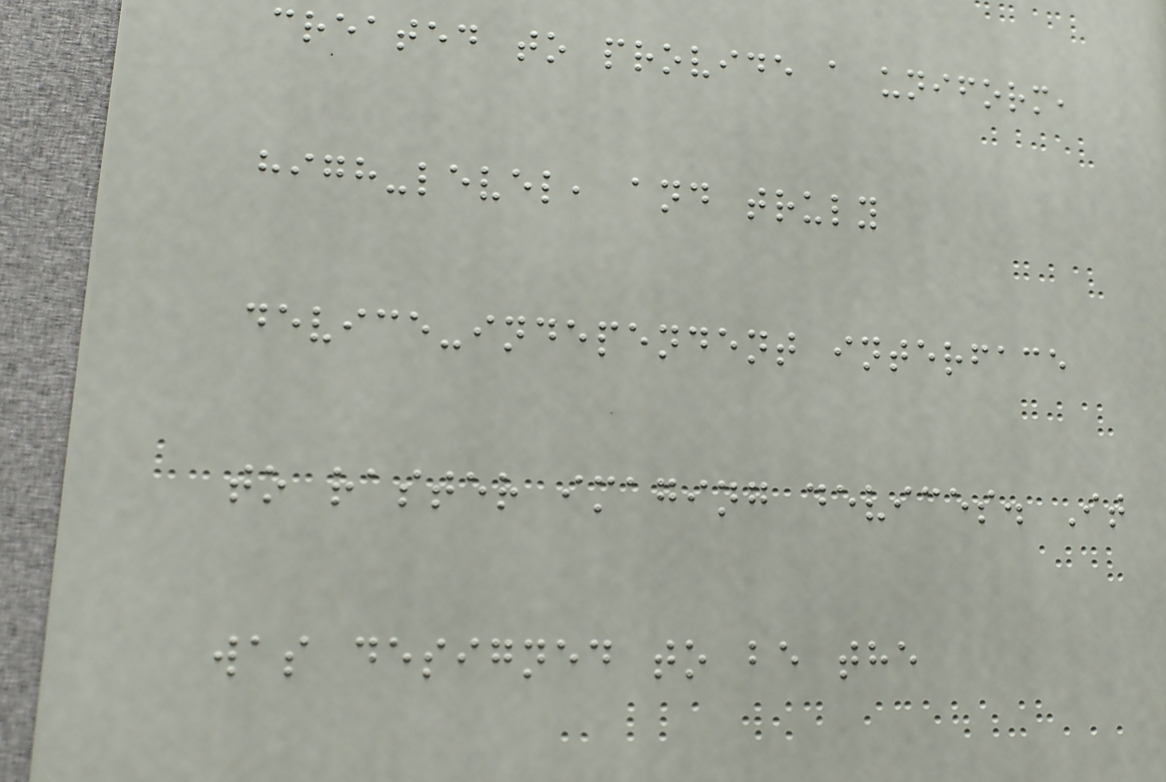created to provide a uniform,
high-level, and truly
device-independent interface
to raster imaging devices. It
was designed to be the
